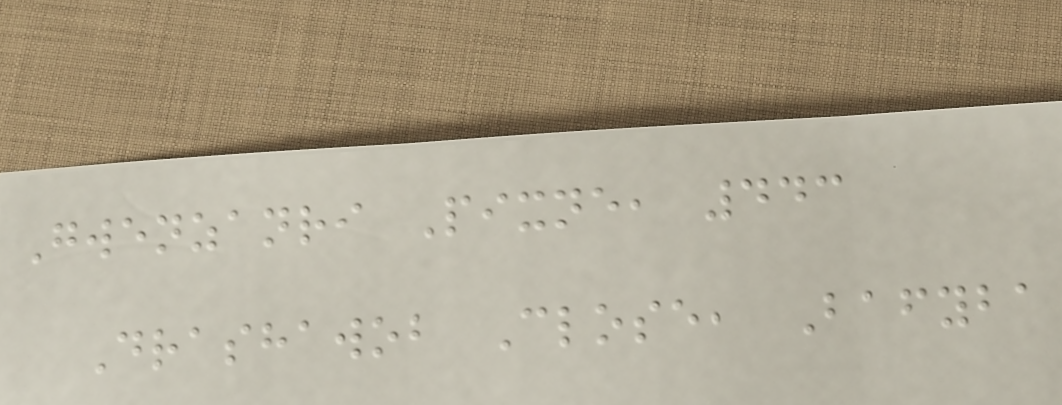Gwenzanri Pixne, 443
Drashawob Close, Bafyba
